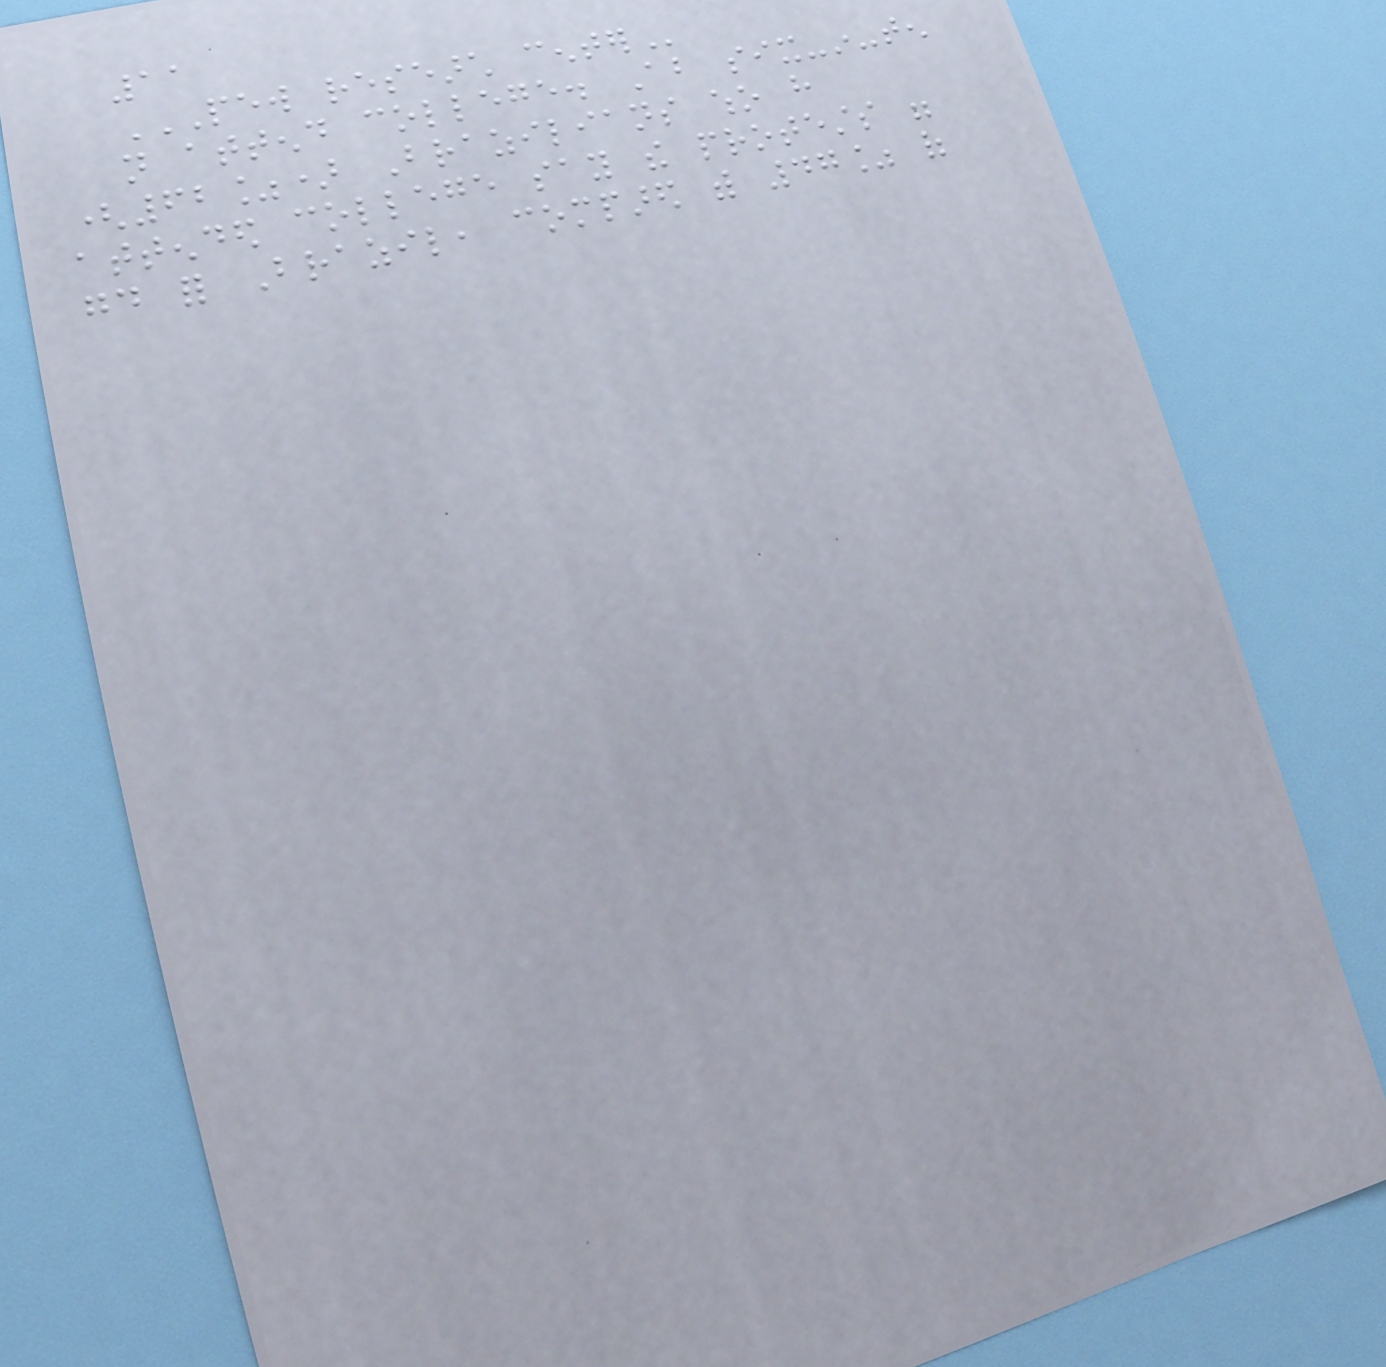11
PEW RESEARCH CENTER
not attend college. About six-in-ten
(62%) Brazilians who have
attended college say the protests were
good for Brazil, compared with 47% of
